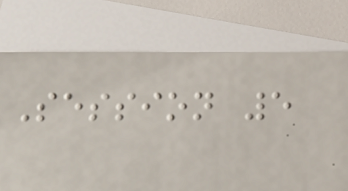Session 5
